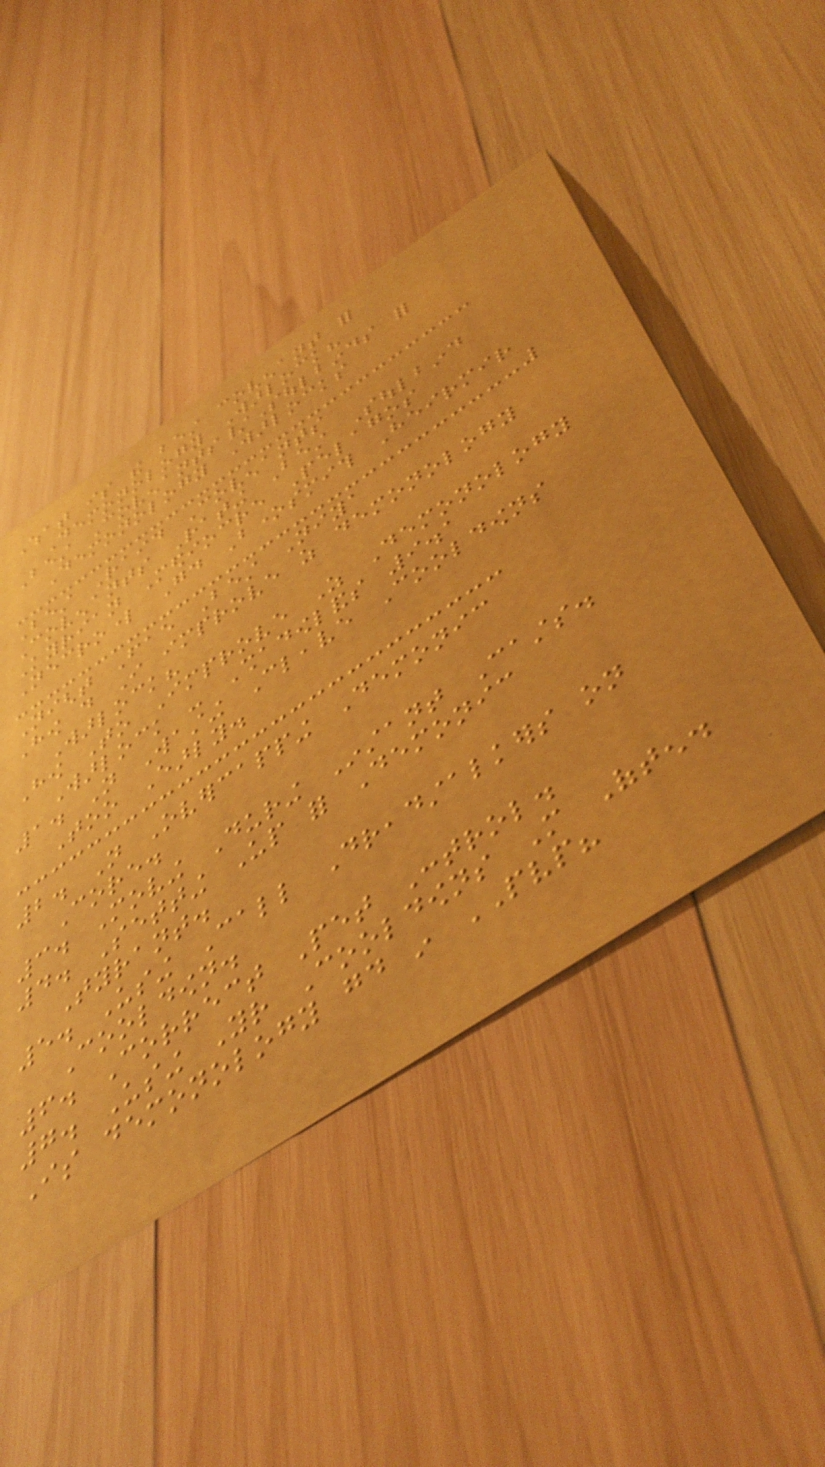What is the best covenant for
Demonology Warlock?
Best Covenants/Soulbinds for
Demonology Warlocks
Best Raid Covenants
Covenants Rating Best Soulbind
Kyrian Mediocre Pelagos
Necrolord Good Bonesmith Heirmir
Night Fae Best Niya
How do I improve as demonology
Warlock?
How To Improve As Demonology
Warlock - Shadowlands 9.1
1. Not Wasting Cleave Cooldowns
Too Early.
2. Not Overcapping Demonic
Core.
3. Moving During Instant Casts.
4. Setting Up for Demonic
Tyrant.
5. Using Call Dreadstalkers on
Cooldown.
6. Correct Pet Control.
7. Using Your Cooldowns More Often.
Is demonology good in PVP?
